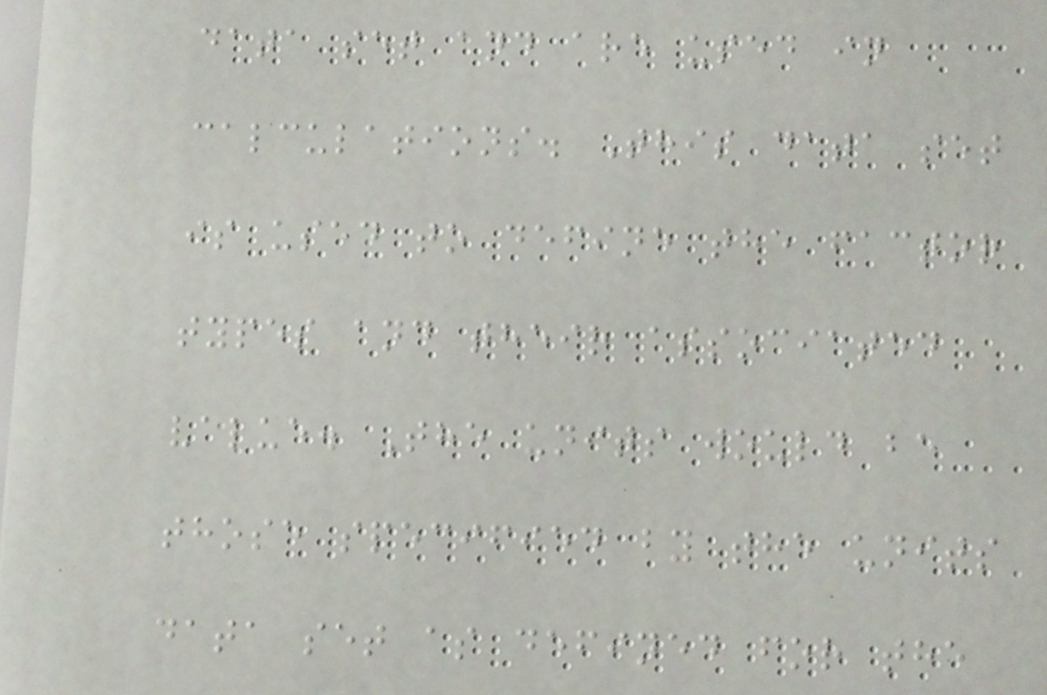data set and are used in
calculations. This data set
is used to define the factor
types and their associated
value. The units would be
those specified by the units
data set as defined for the
